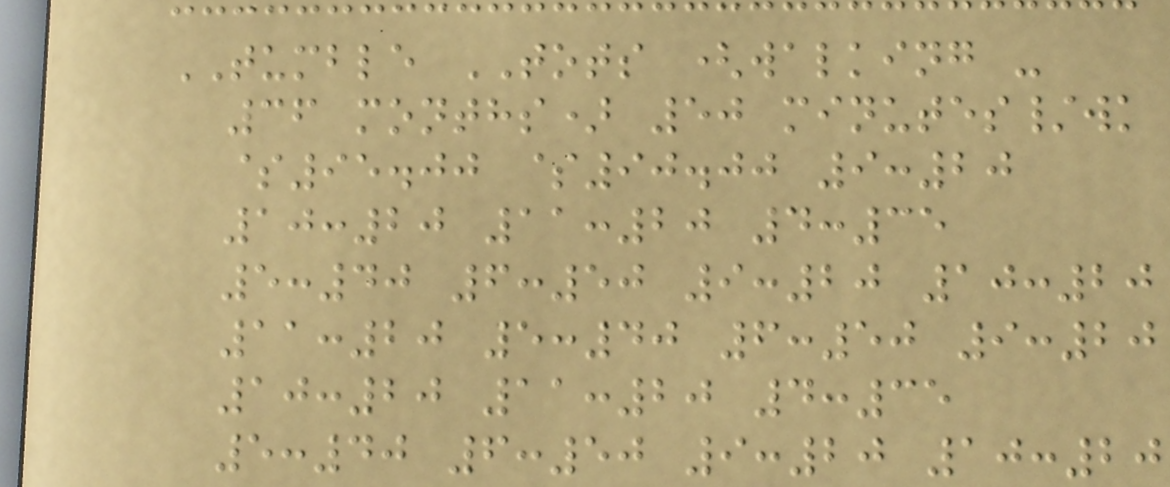TUMBLE TOTS (walking -
36 months) 50 minutes/wk
$95.00 $90.00 9:20
10:20 11:20 4:35
5:40 6:50 9:20 10:20
11:20 5:40 6:50 9:20
10:20 11:20 4:35
5:40 6:50 9:20 10:20
